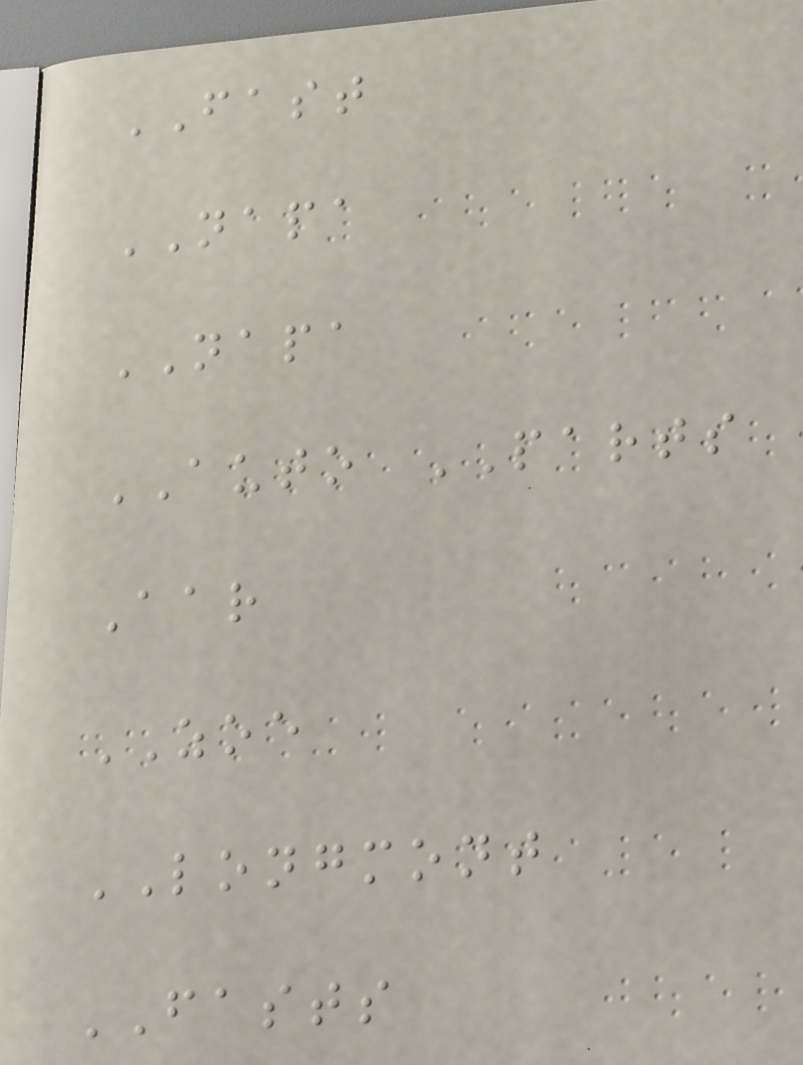FAST
NAPA
NAPA
AUTO PARTS
Aar
ZOE
LONGMONT
FASTS
